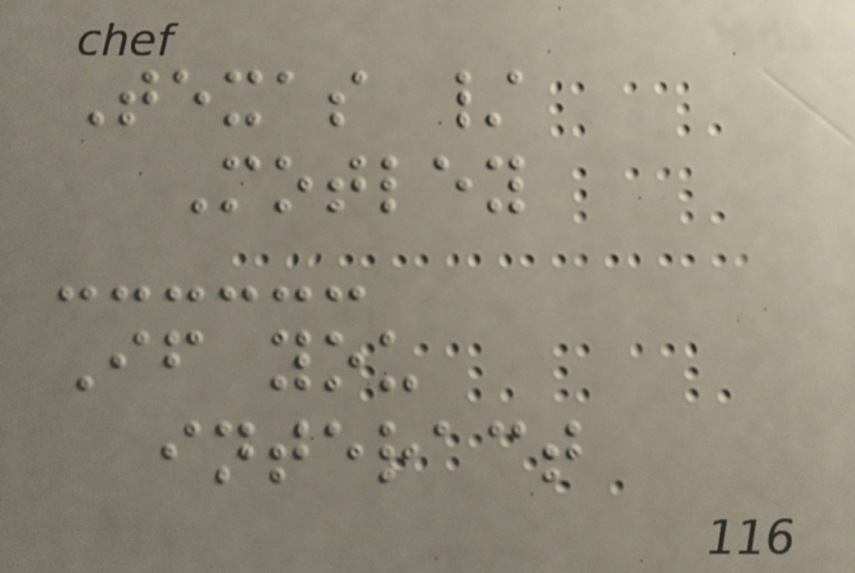Texas /
Motley
If you
interact
